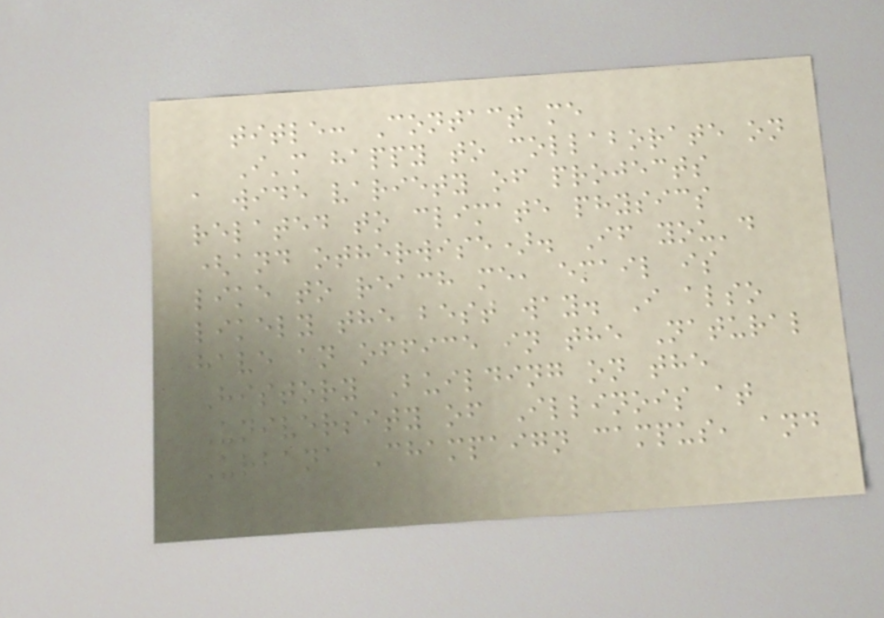title: Contact me
I'm happy to collaborate on
a wide variety of projects
related to climate physics
(and otherwise). If you'd
like to reach me, email is
likely the best way. I also
have an office in the Natural
History Building on the
University of Illinois at
Urbana Champaign campus, and
